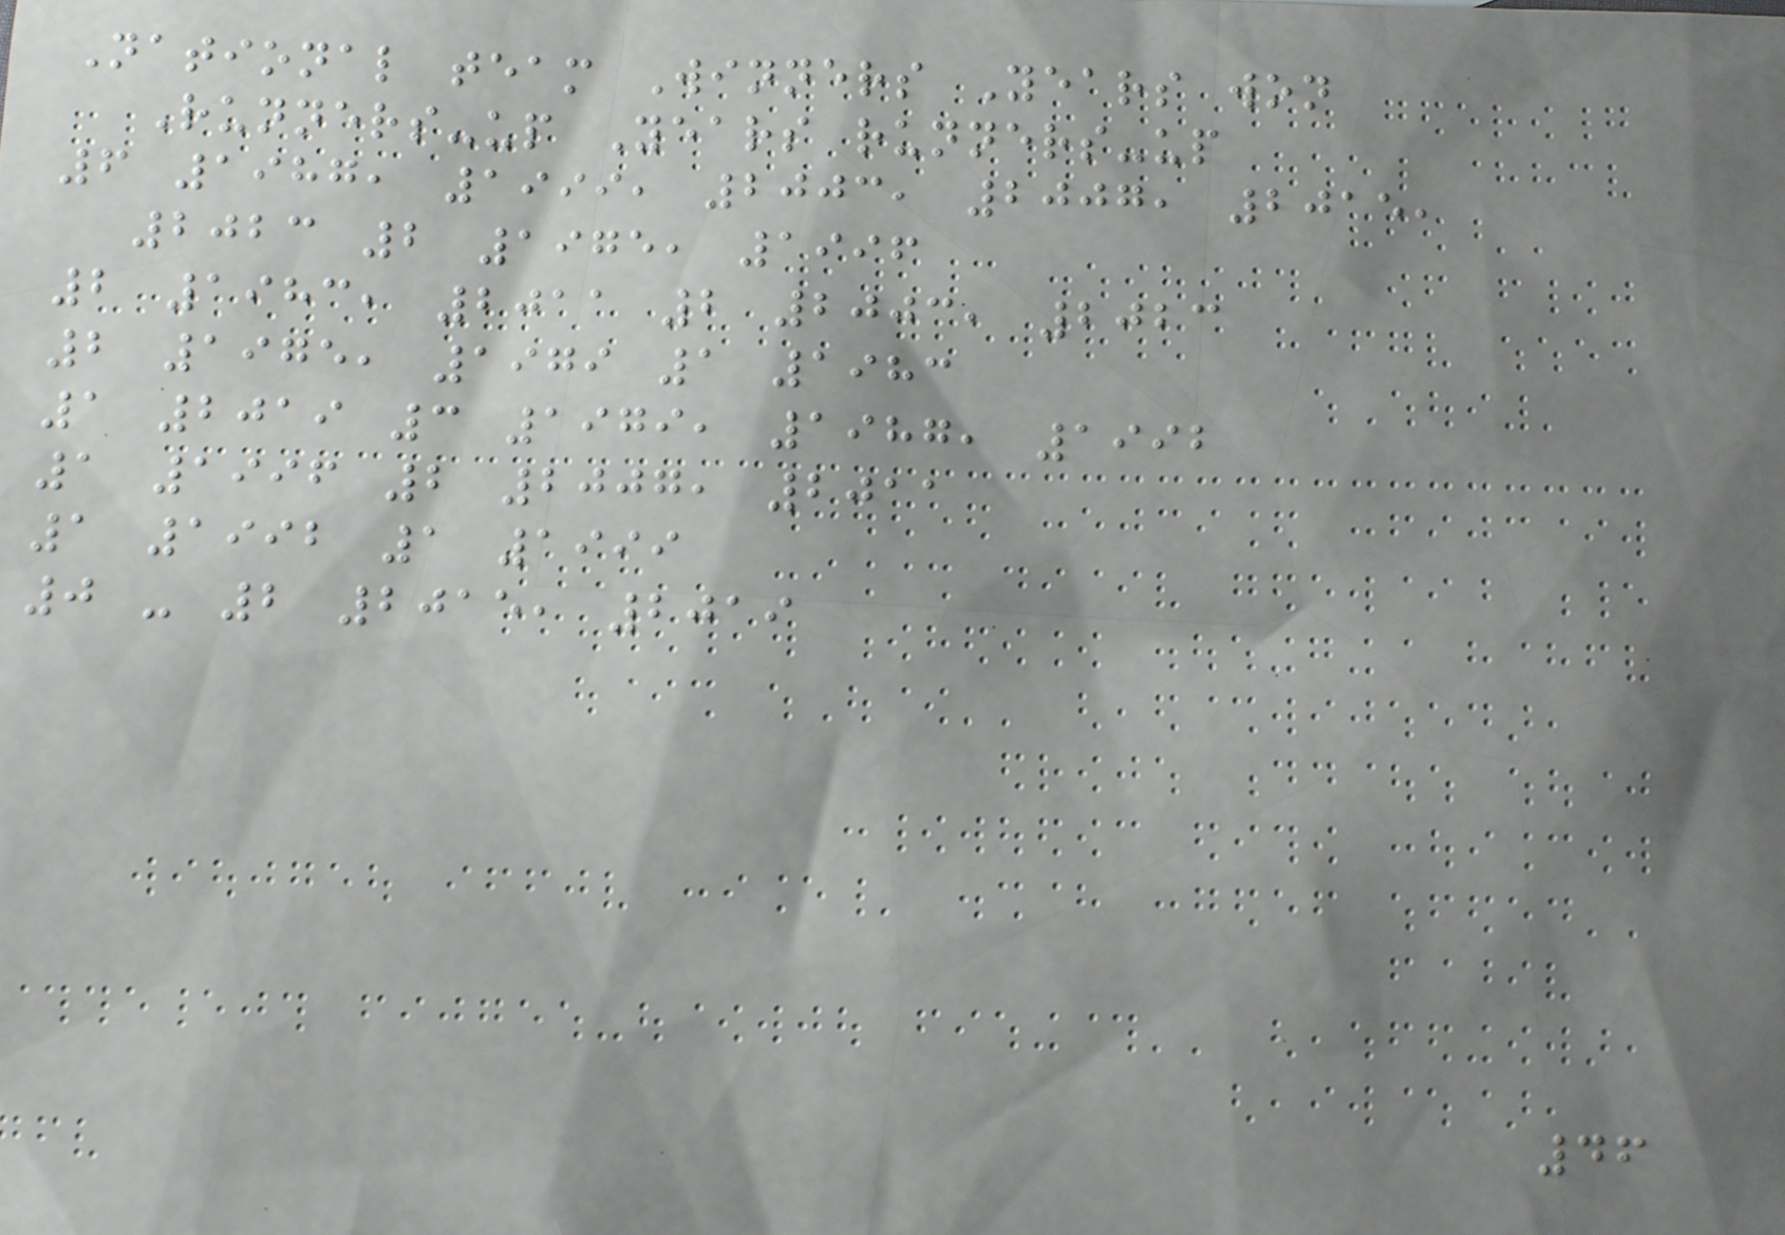National team Winners Years won
Runners-up Years runners-up
6 1987, 1999, 2003, 2007, 2015,
2023 2 1975, 1996
2 1983, 2011 2 2003, 2023
2 1975, 1979 1 1983
1 2019 3 1979, 1987, 1992
1 1996 2 2007, 2011
1 1992 1 1999
0 - 2 2015, 2019
46
